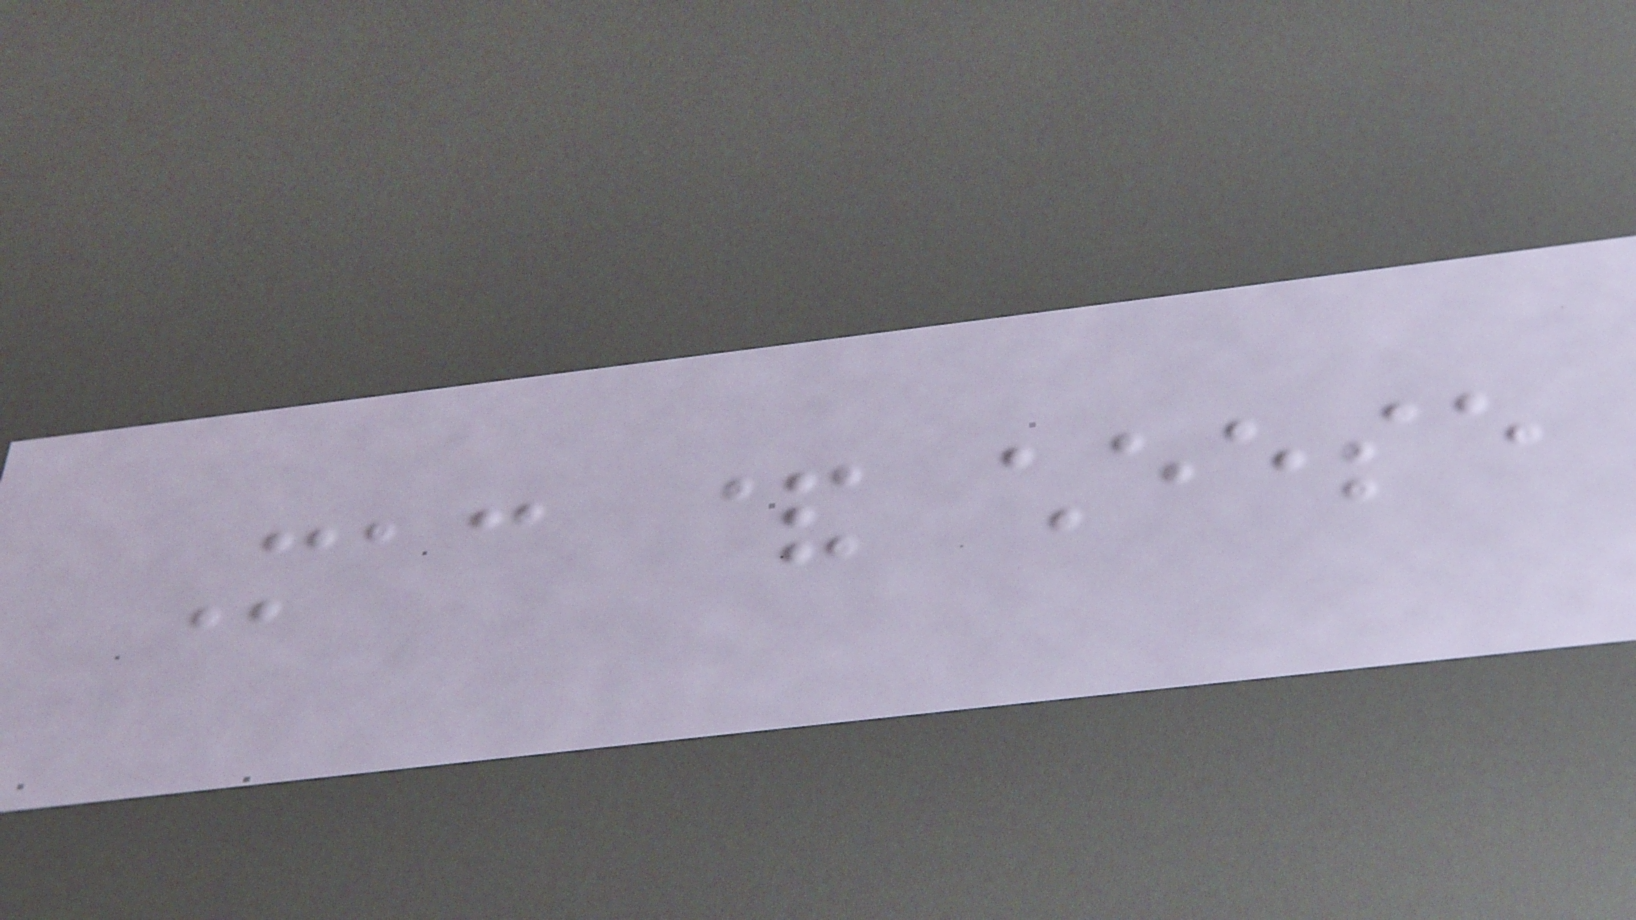Mac & cheese
